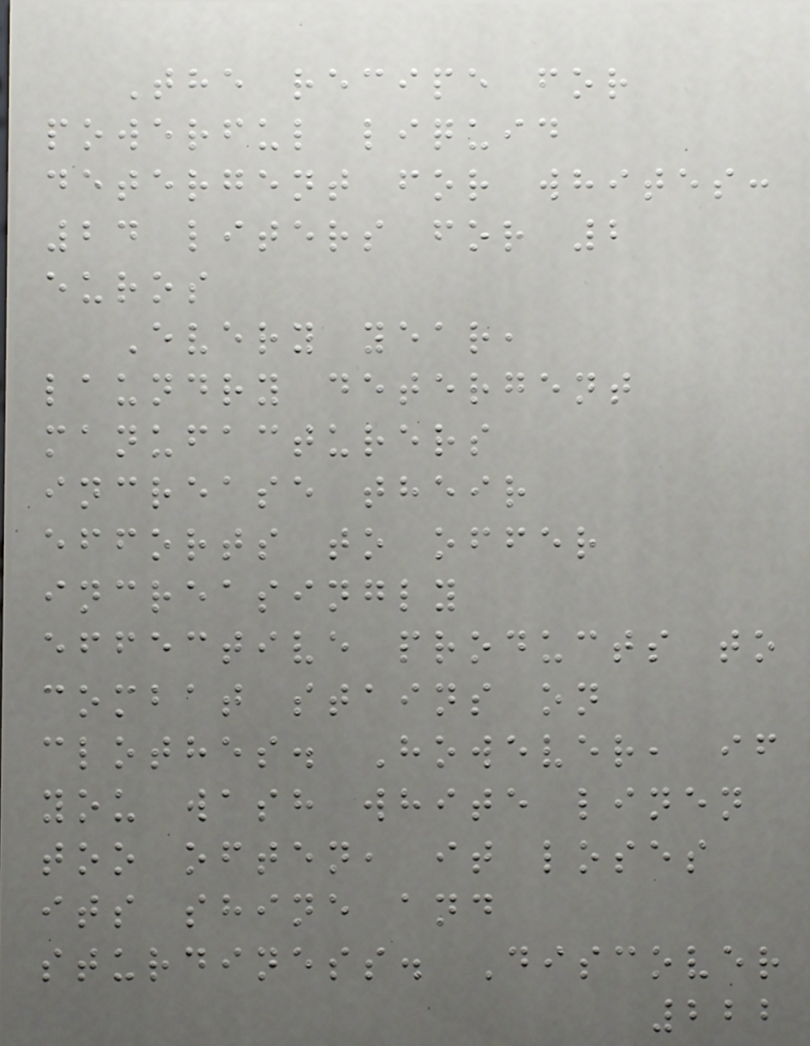The recipe for
powerful liquid
detergent for whites:
24 liters for 2
euros
Every year,
laundry detergent
manufacturers
increase their
efforts to offer
increasingly
effective products to
combat stains on
clothes. However, if
you wash white linen
too often, it loses
its shine and
sturdiness. Discover
222
